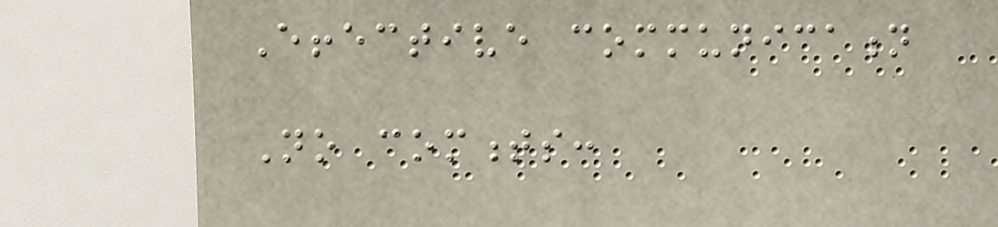Effective communication
No comments:
